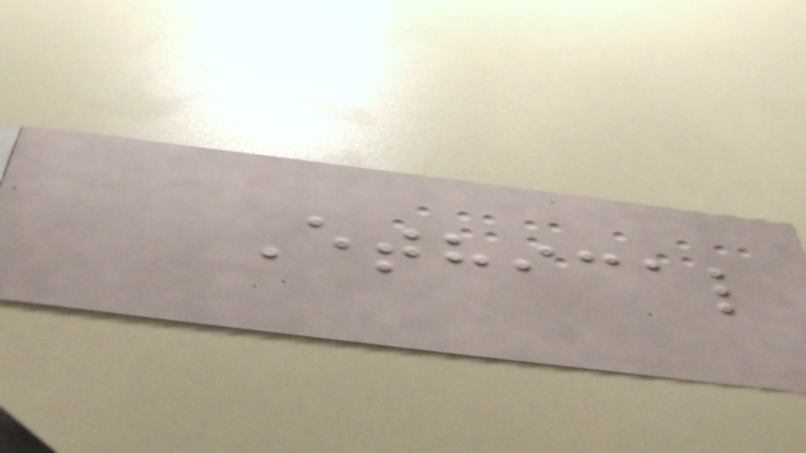Ethical
